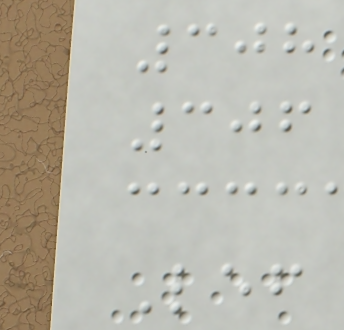308
306
Lef
